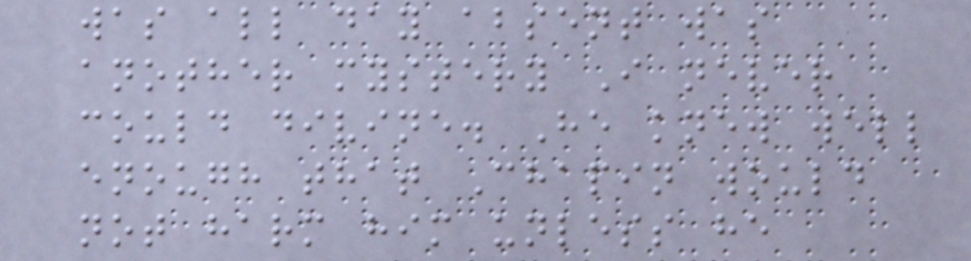was all day absent was
another mystery I never
could divine. He knew well
enough that Chapin would
not harm him unless he
